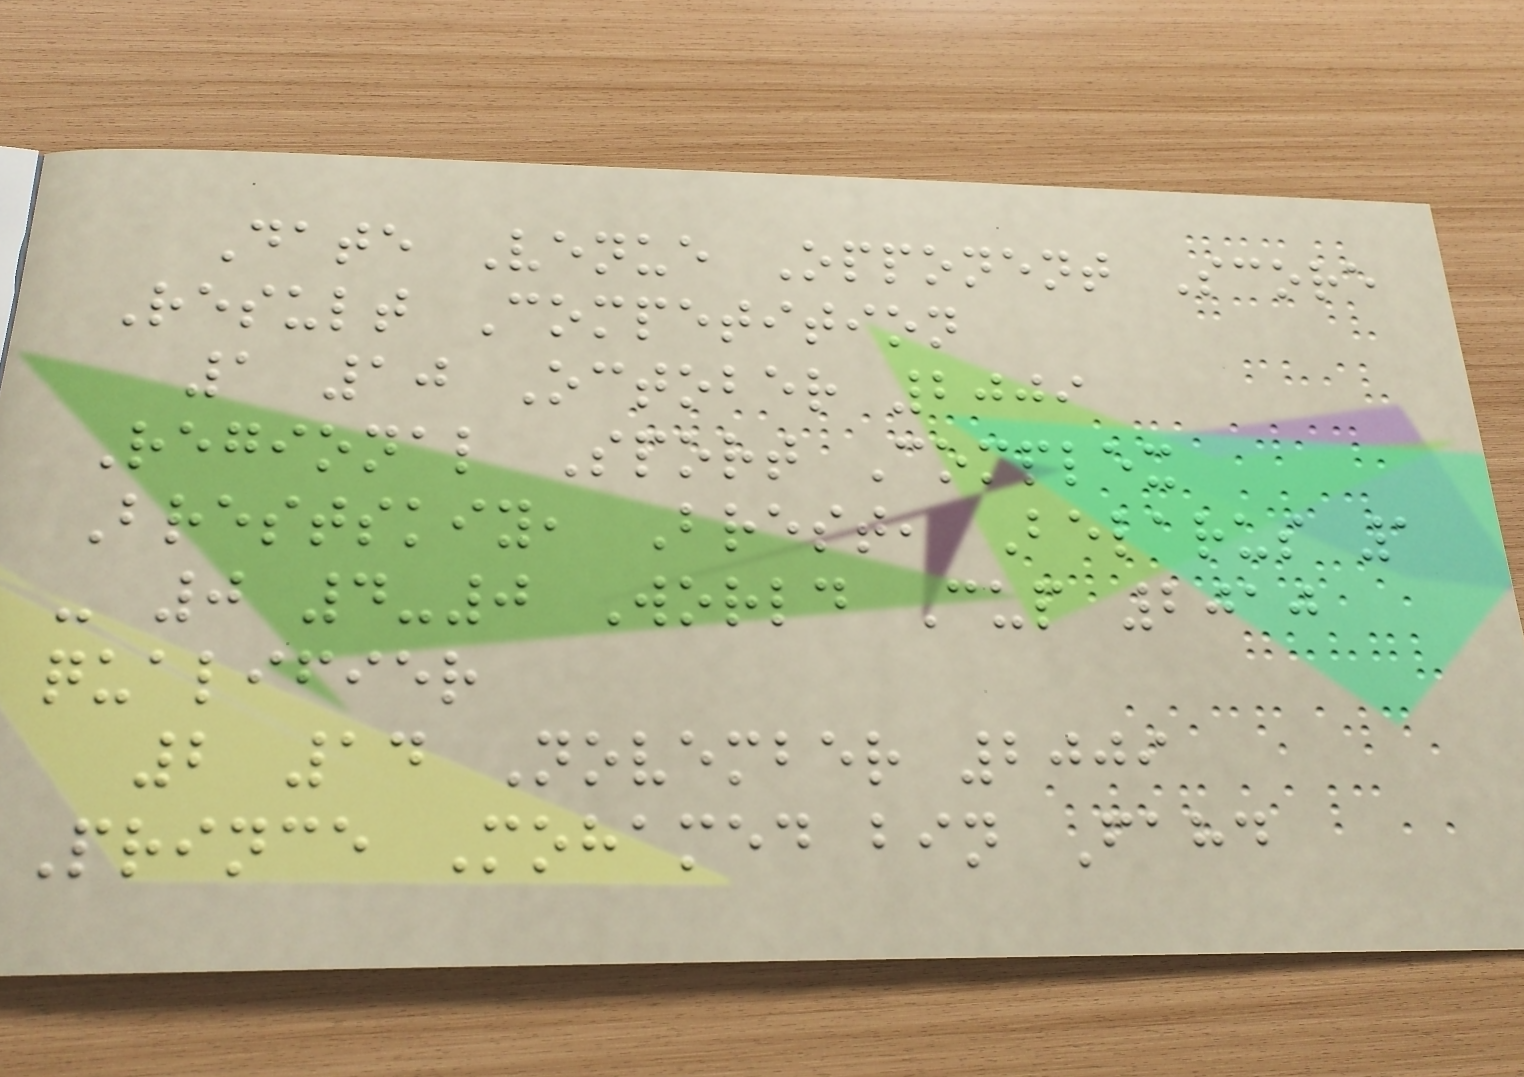Date Venue Opponent Score
Result Competition
1 10 October 2009
Regional Sport Complex
Brestskiy, Brest, Belarus 1
- 0 4-0 World Cup 2010
qualifier
2 14 November 2009
Prince Mohamed bin Fahd
